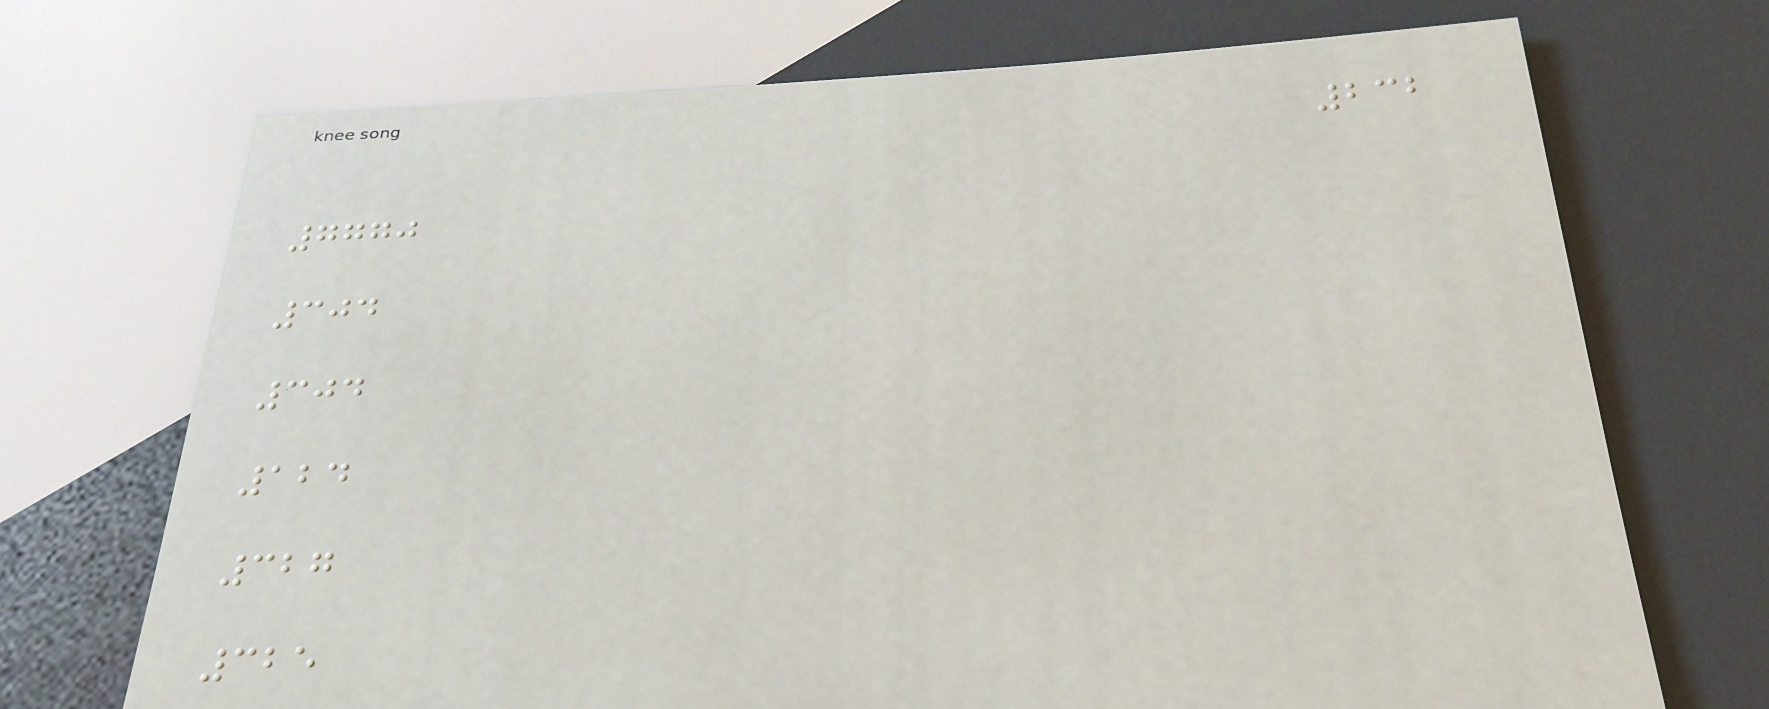232
7770
304
304
124
327
325
